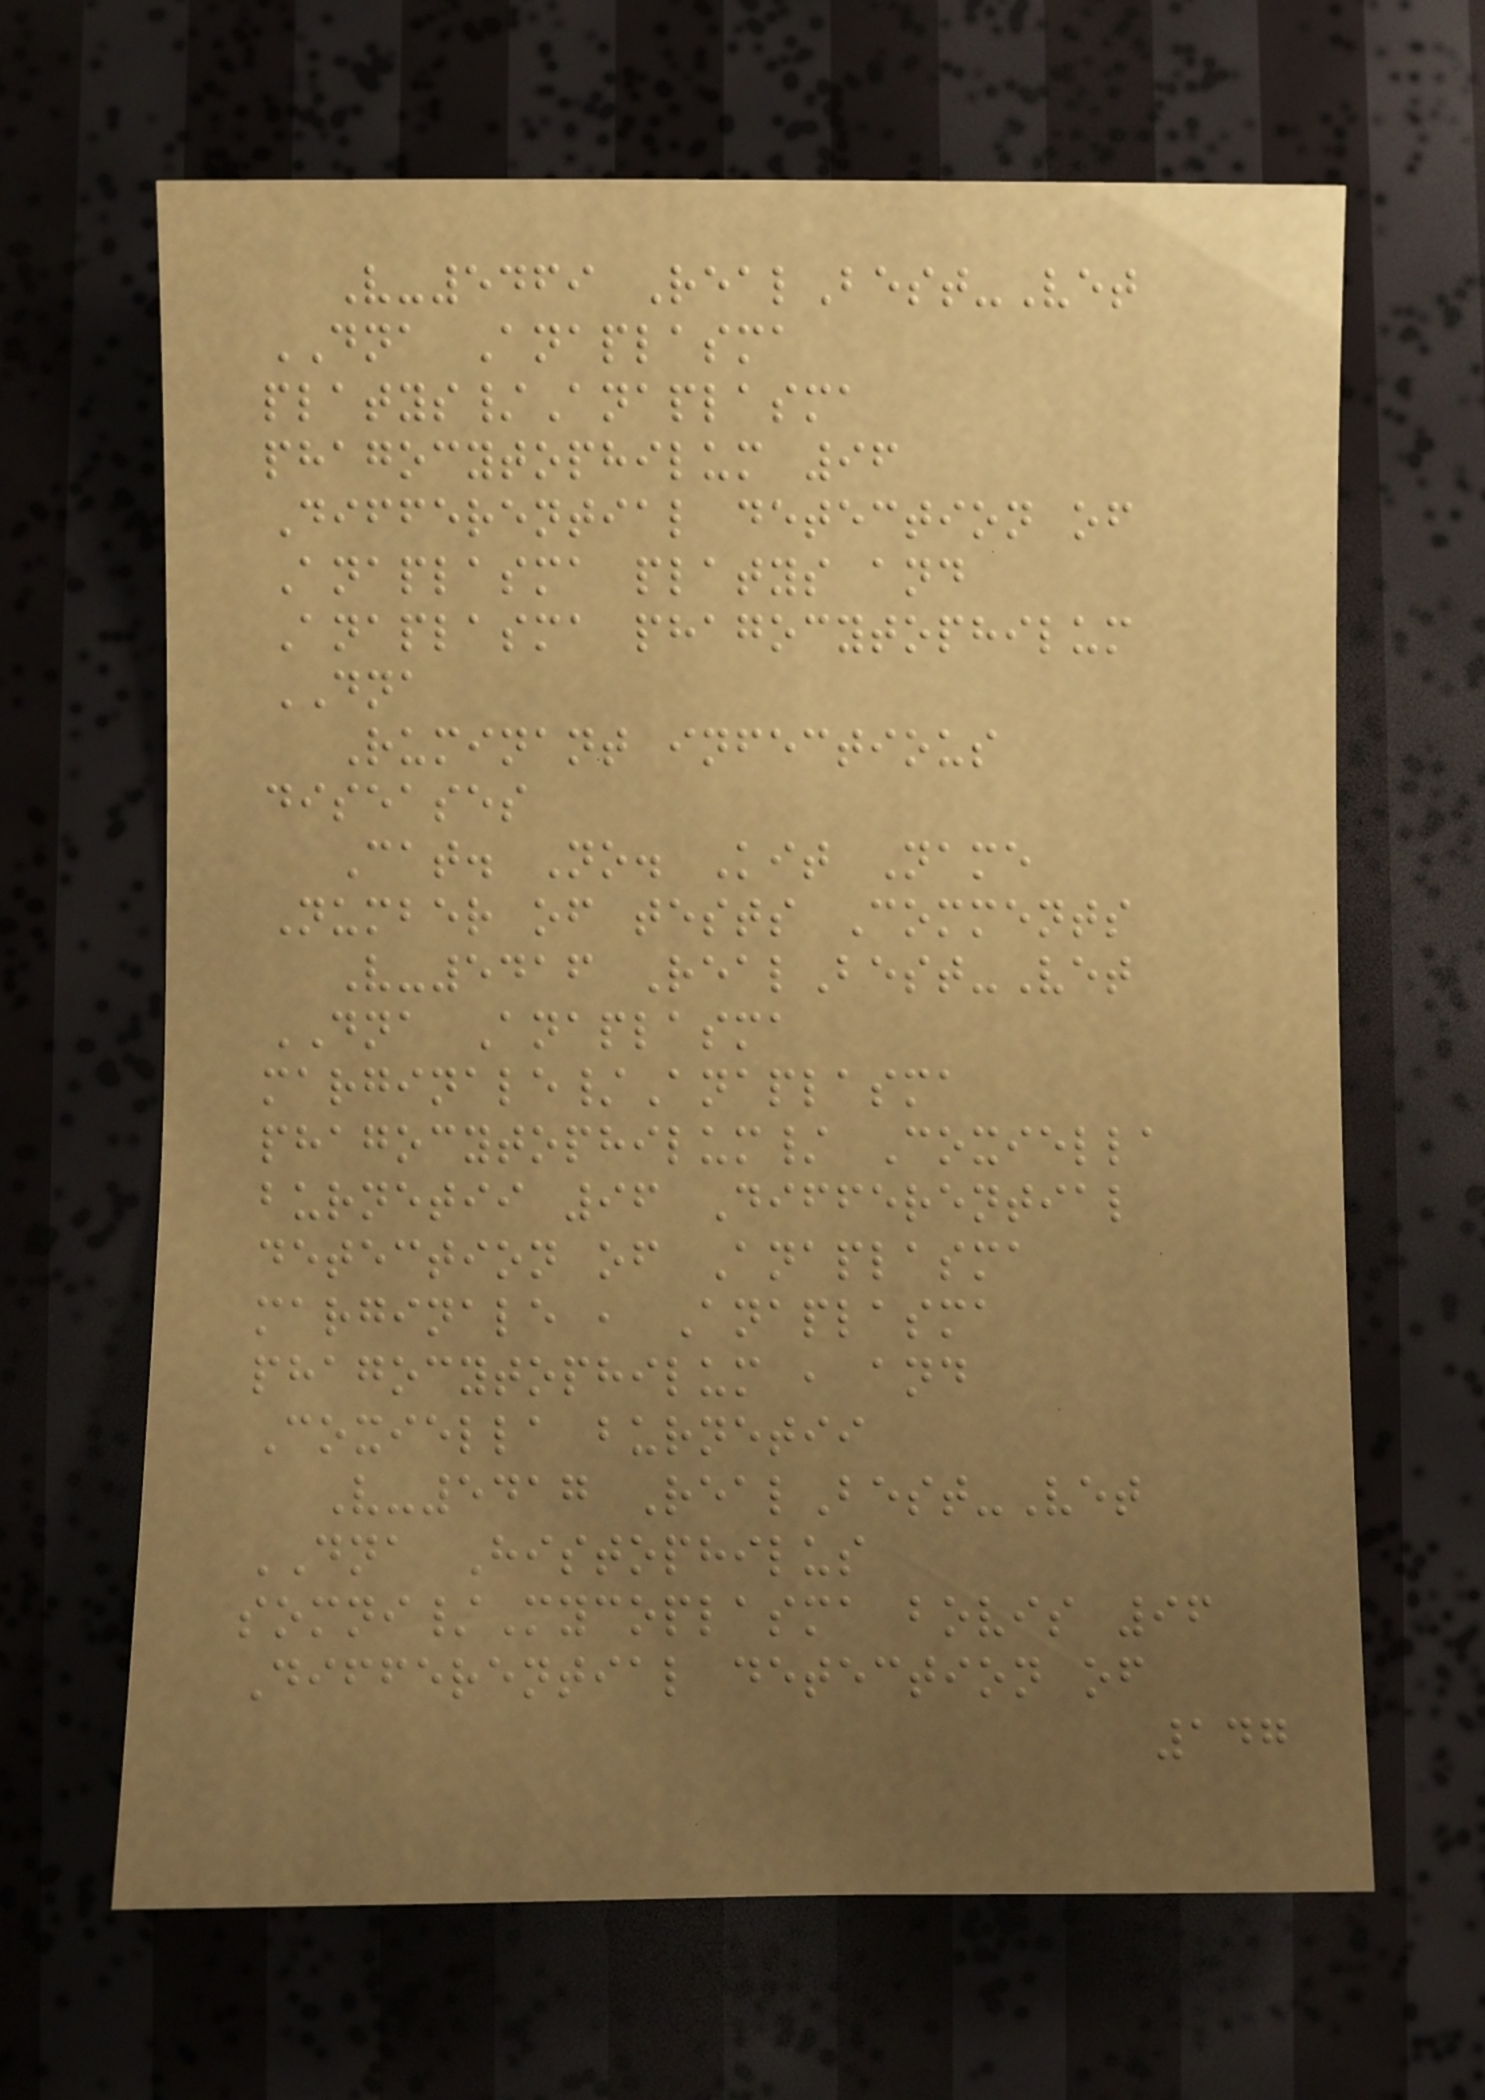V-5469 RealBest-Vet
DNA Anaplasma
platys/Anaplasma
phagocytophilum 96
Differential detection of
Anaplasma platys and
Anaplasma phagocytophilum
DNA
Ruminant infectious
diseases
Cat. No. Kit Name
Number of tests Comments
V-5416 RealBest-Vet
DNA Anaplasma
marginale/Anaplasma
phagocytophilum/ Coxiella
burnetii 96 Differential
detection of Anaplasma
marginale , Anaplasma
phagocytophilum , and
Coxiella burnetii
V-5417 RealBest-Vet
DNA Histophilus
somni/Mycoplasma bovis 96
Differential detection of
147
